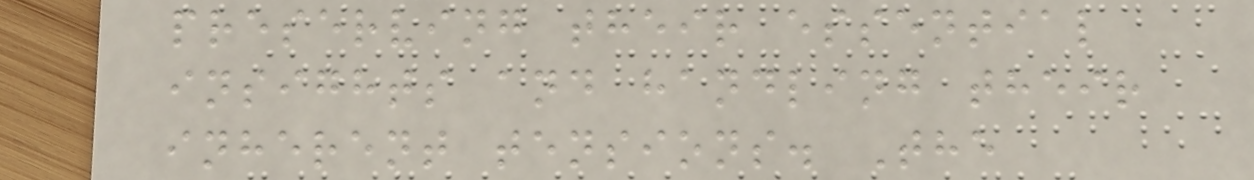preserving their essential
insights and handling their
inherent tensions. The
